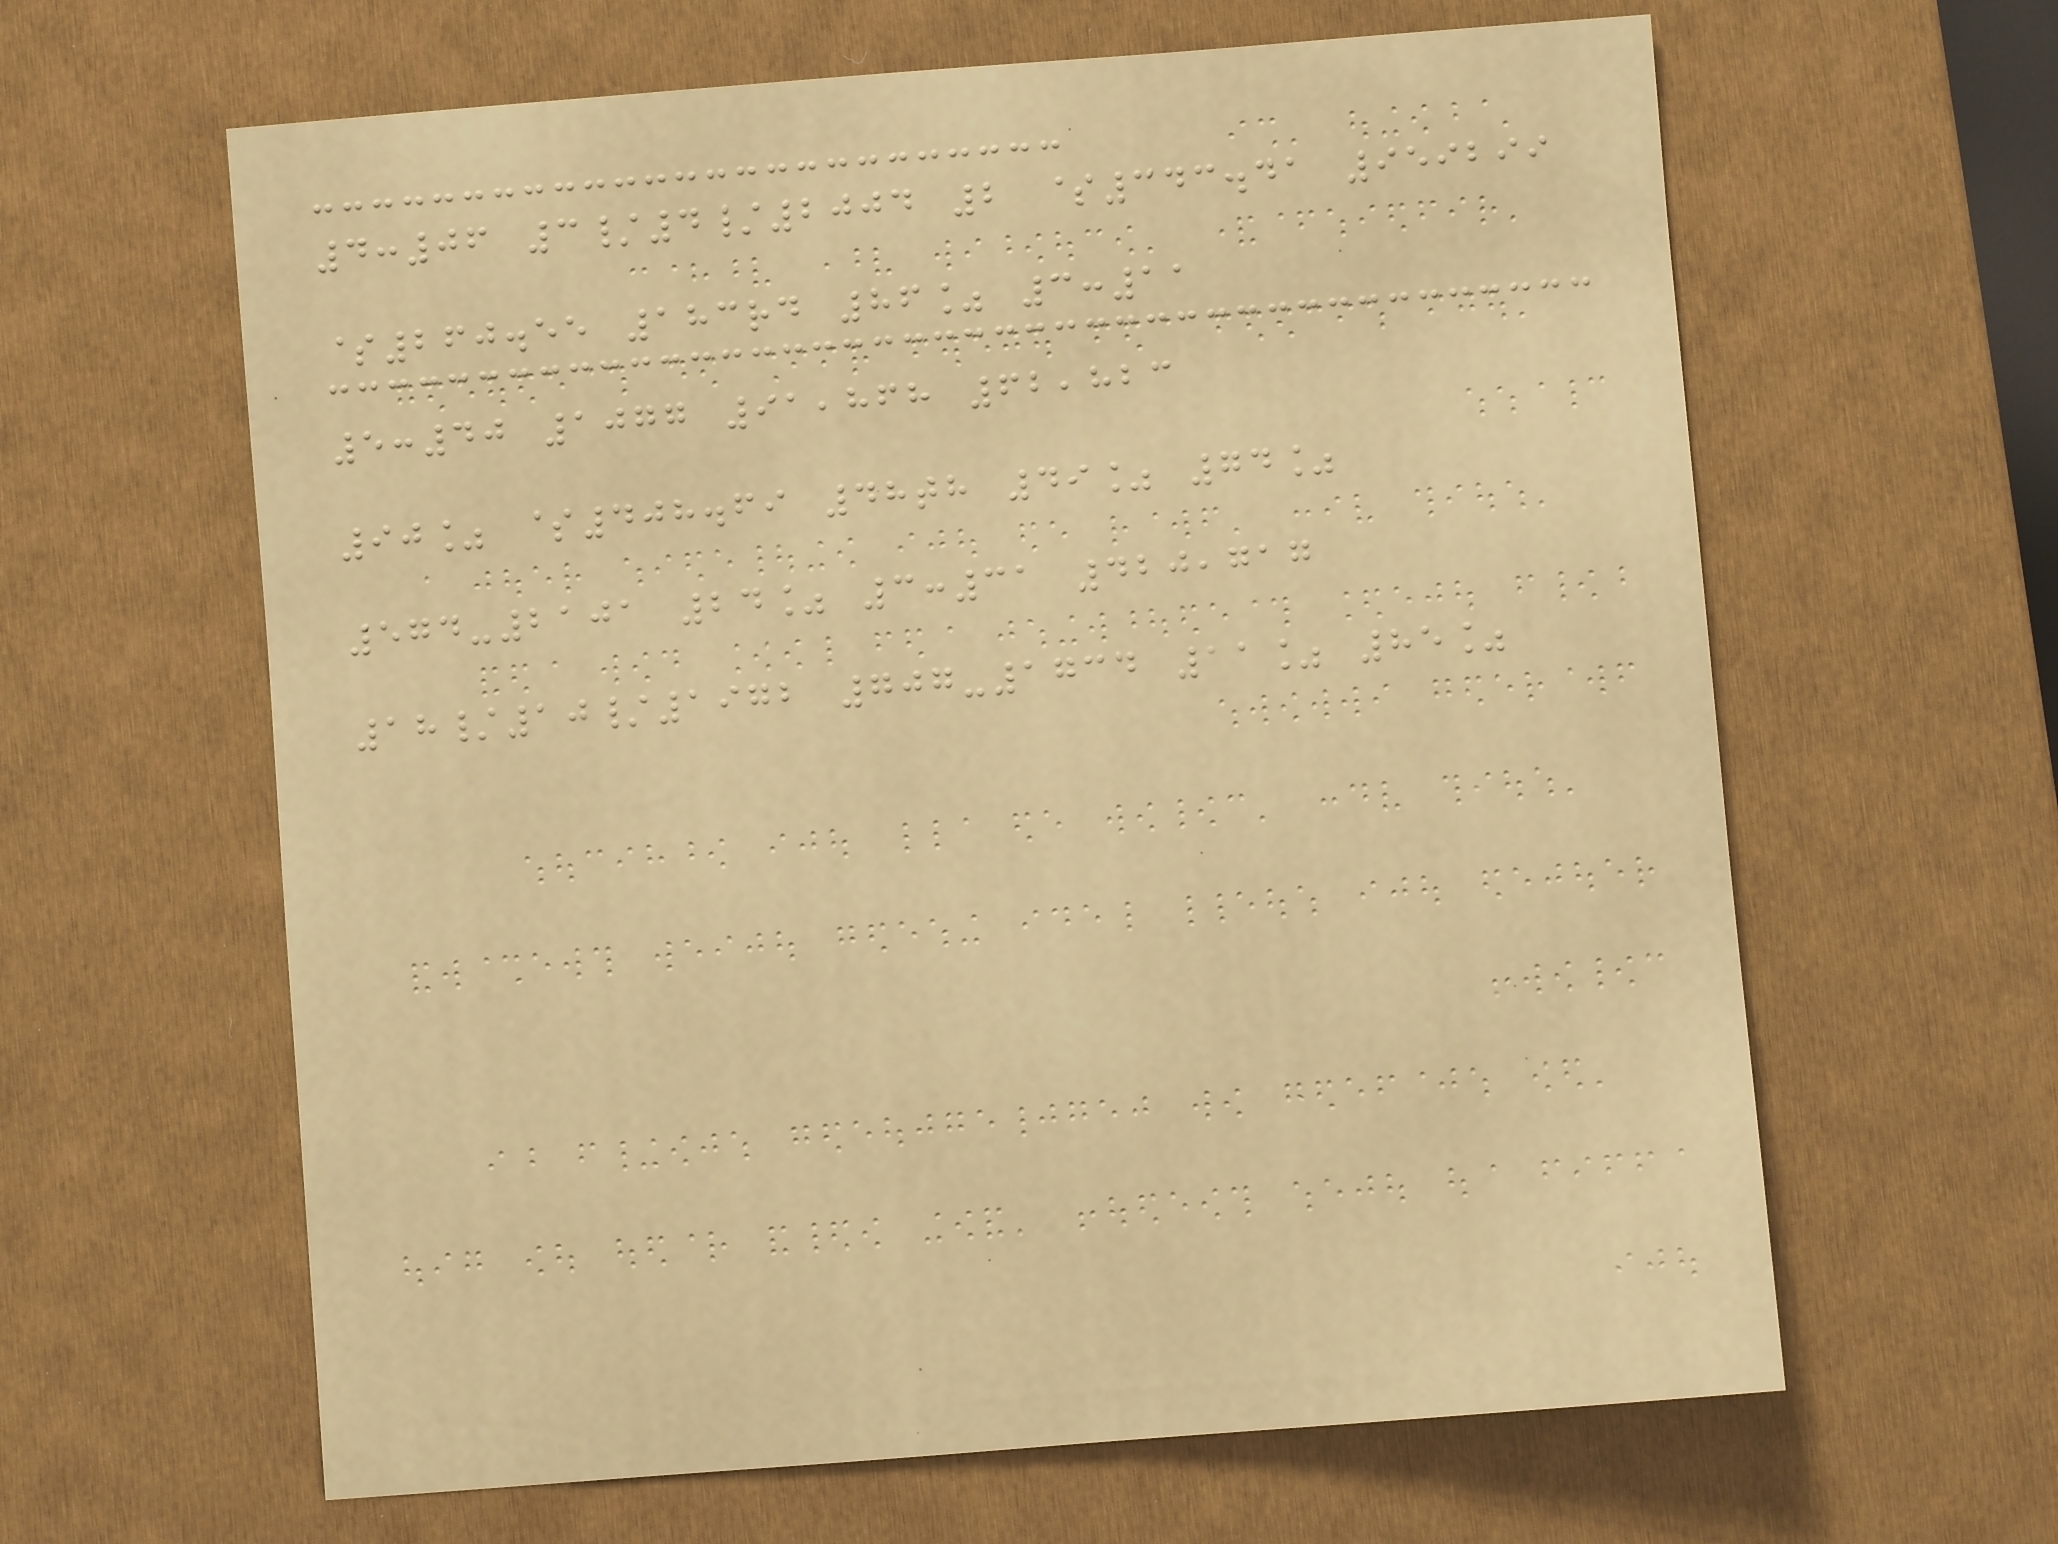4:06 3/4/2004 2 $343.41 959299
$260.55 183rd 86% 3:11
5:40 1077 91,868 62,823
90% $408.69 48th 49% 74%
574-2101 24% 3:31 420,717
18/10/1972 707-1734 11% 85%
